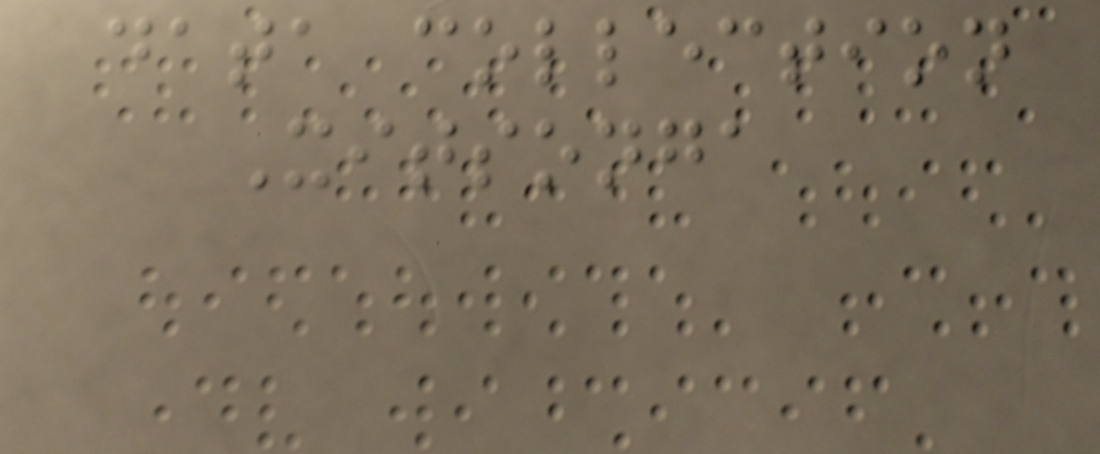data collection
Xitsonga
